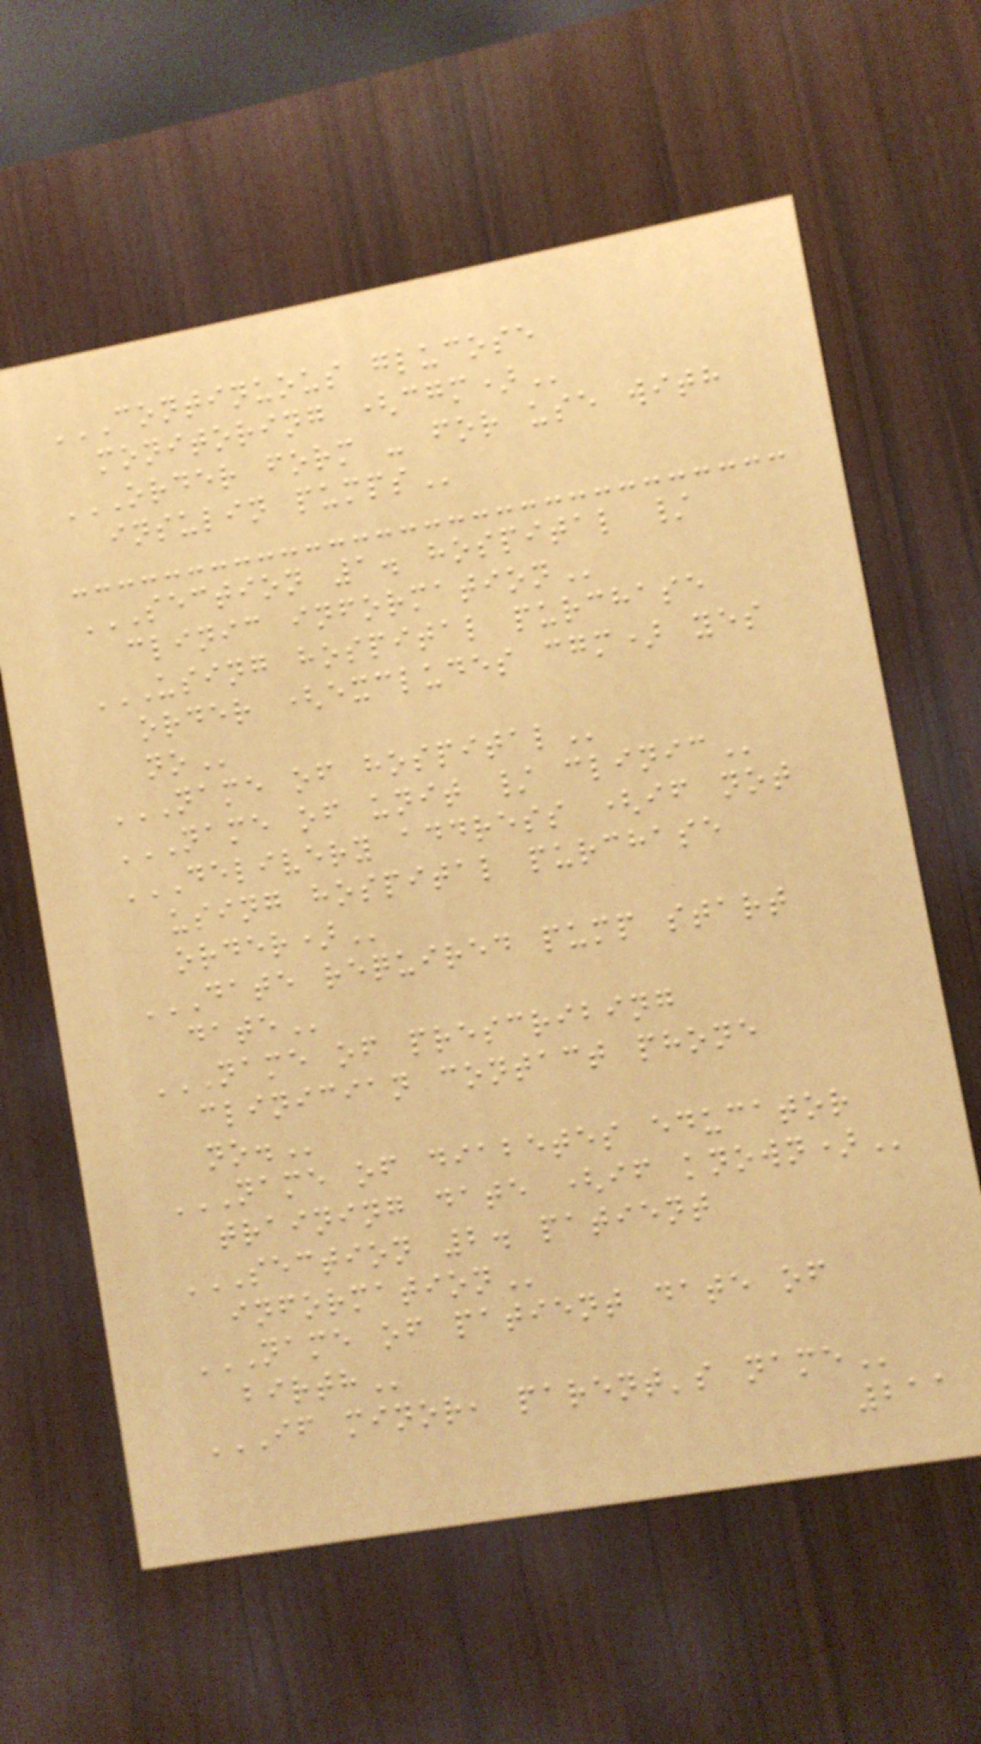CONTINUOUS GLUCOSE
MONITORING (CGM)
ORDER FORM - FOR USE WITH
INSULIN PUMPS
SECTION 1. HOSPITAL /
CLINIC INFORMATION
USING HOSPITAL PURCHASE
ORDER (EXCLUDES CGM) YES
NO
NAME OF HOSPITAL
NAME OF UNIT / CLINIC
DELIVERY ADDRESS (IF NOT
USING HOSPITAL PURCHASE
ORDER)
DATE REQUIRED PUMP START
DATE
NAME OF PRESCRIBING
CLINICIAN CONTACT PHONE
NO.
NAME OF DIABETES EDUCATOR
TRAINING DATE (IF KNOWN)
SECTION 2. PATIENT
INFORMATION
NAME OF PATIENT DATE OF
BIRTH
IF MINOR, PARENT'S NAME
211
